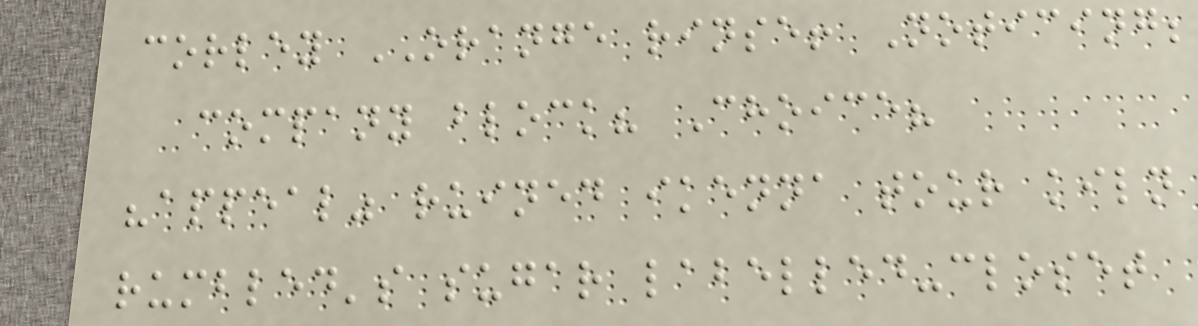corley ORANGE rinse! Noticing;
company block? Choice?
"appeal" ruined ikenna tour kiln
rumbled's sugar labelled-closet
